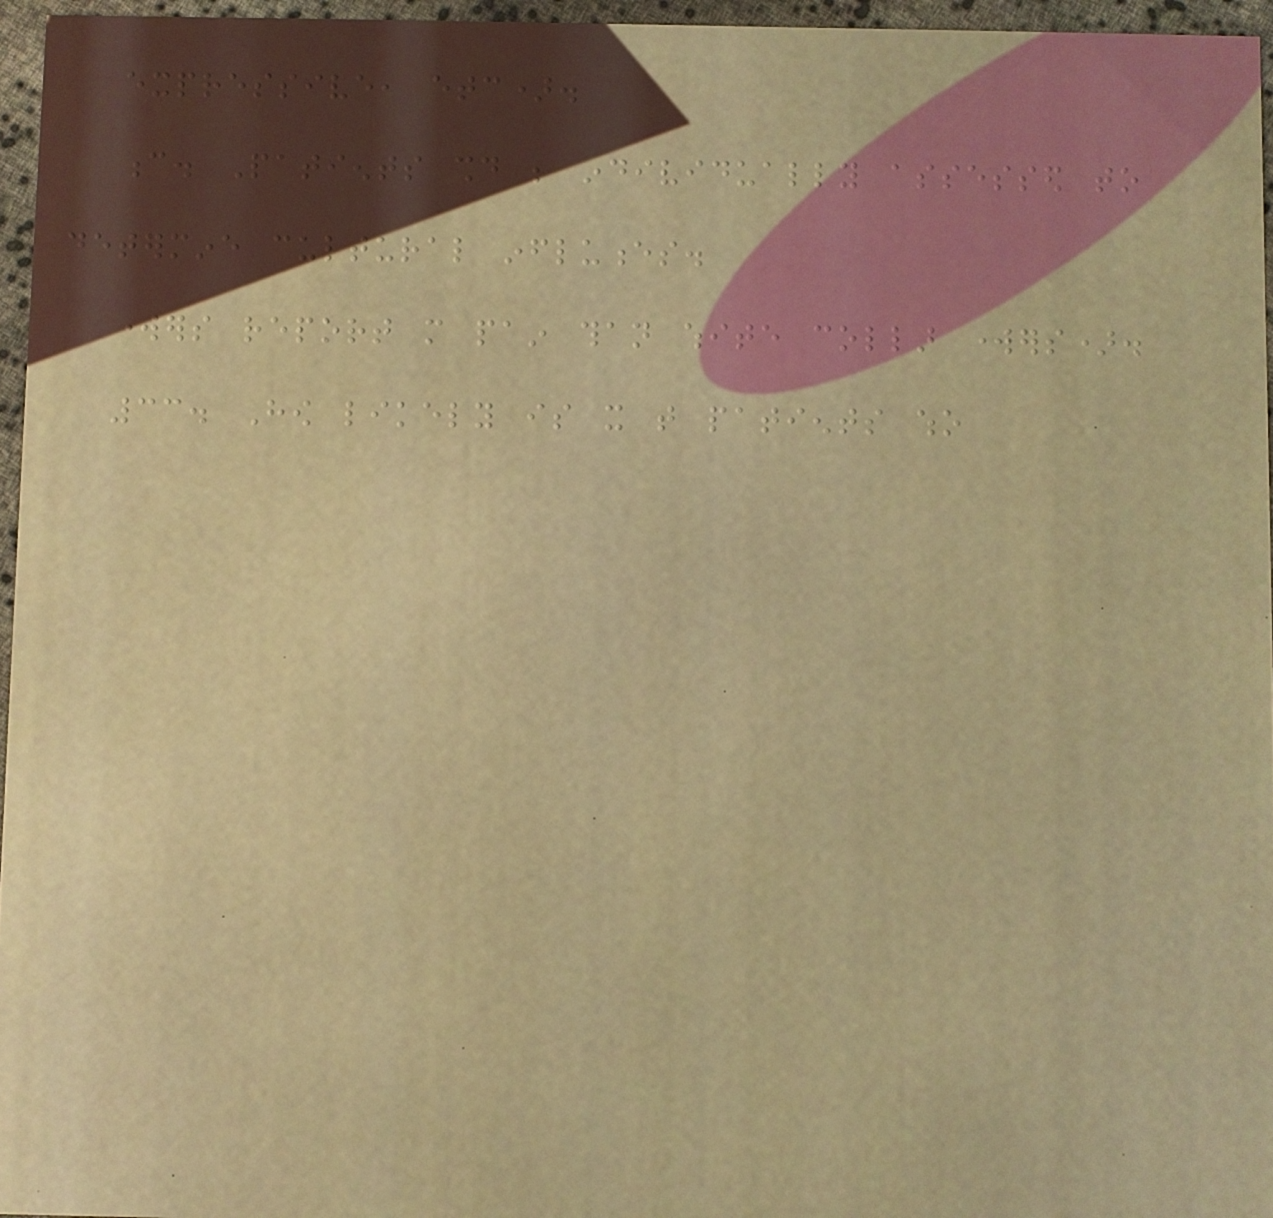expressive, etc).
c. Patients should be individually assessed to
determine cultural influences.
workers report more pain than white collar workers).
33. How likely is it that patients who
